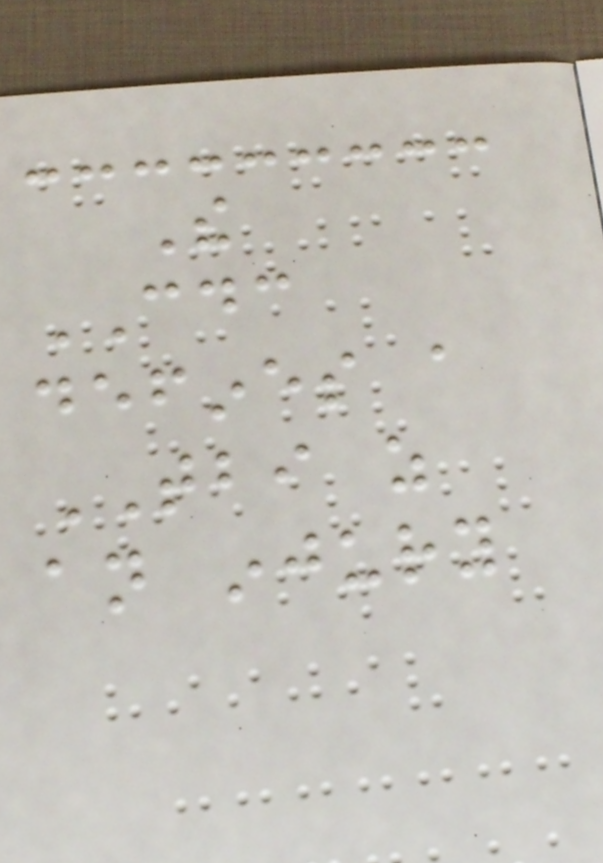The
CDC
defines a
TBI as
an injury
